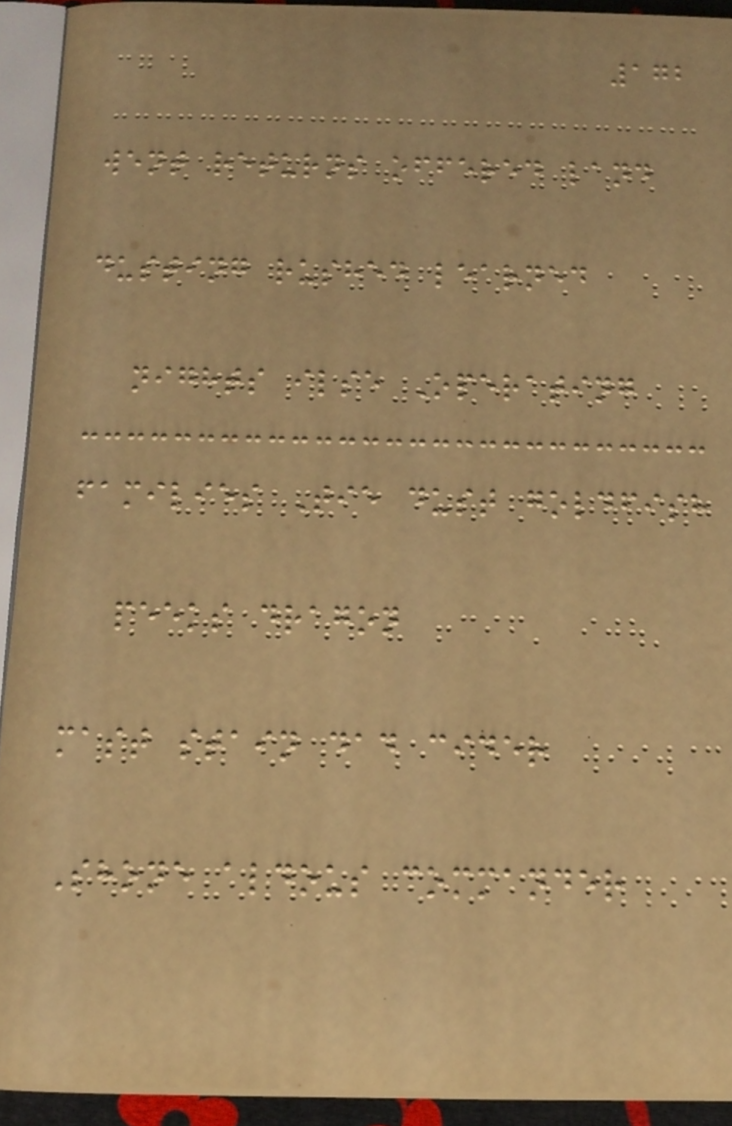172
went returns offered land
dusting rushed learned
nights ilse Operating
families Tie dust goldfish
peeks dragon
mast stain dad cider
Shone aldous commander
